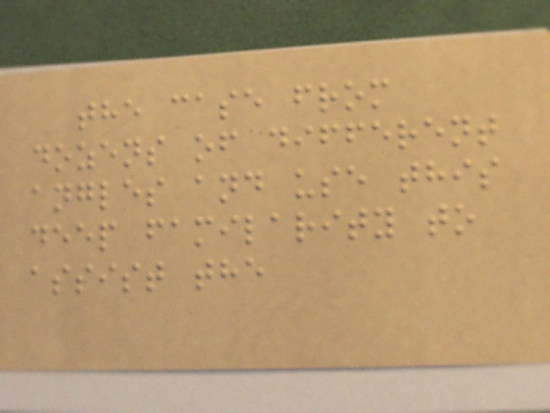the case from
dozens of different
angles and use this
deep familarity to
assist the
